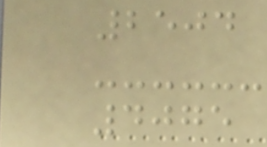2504
4075
